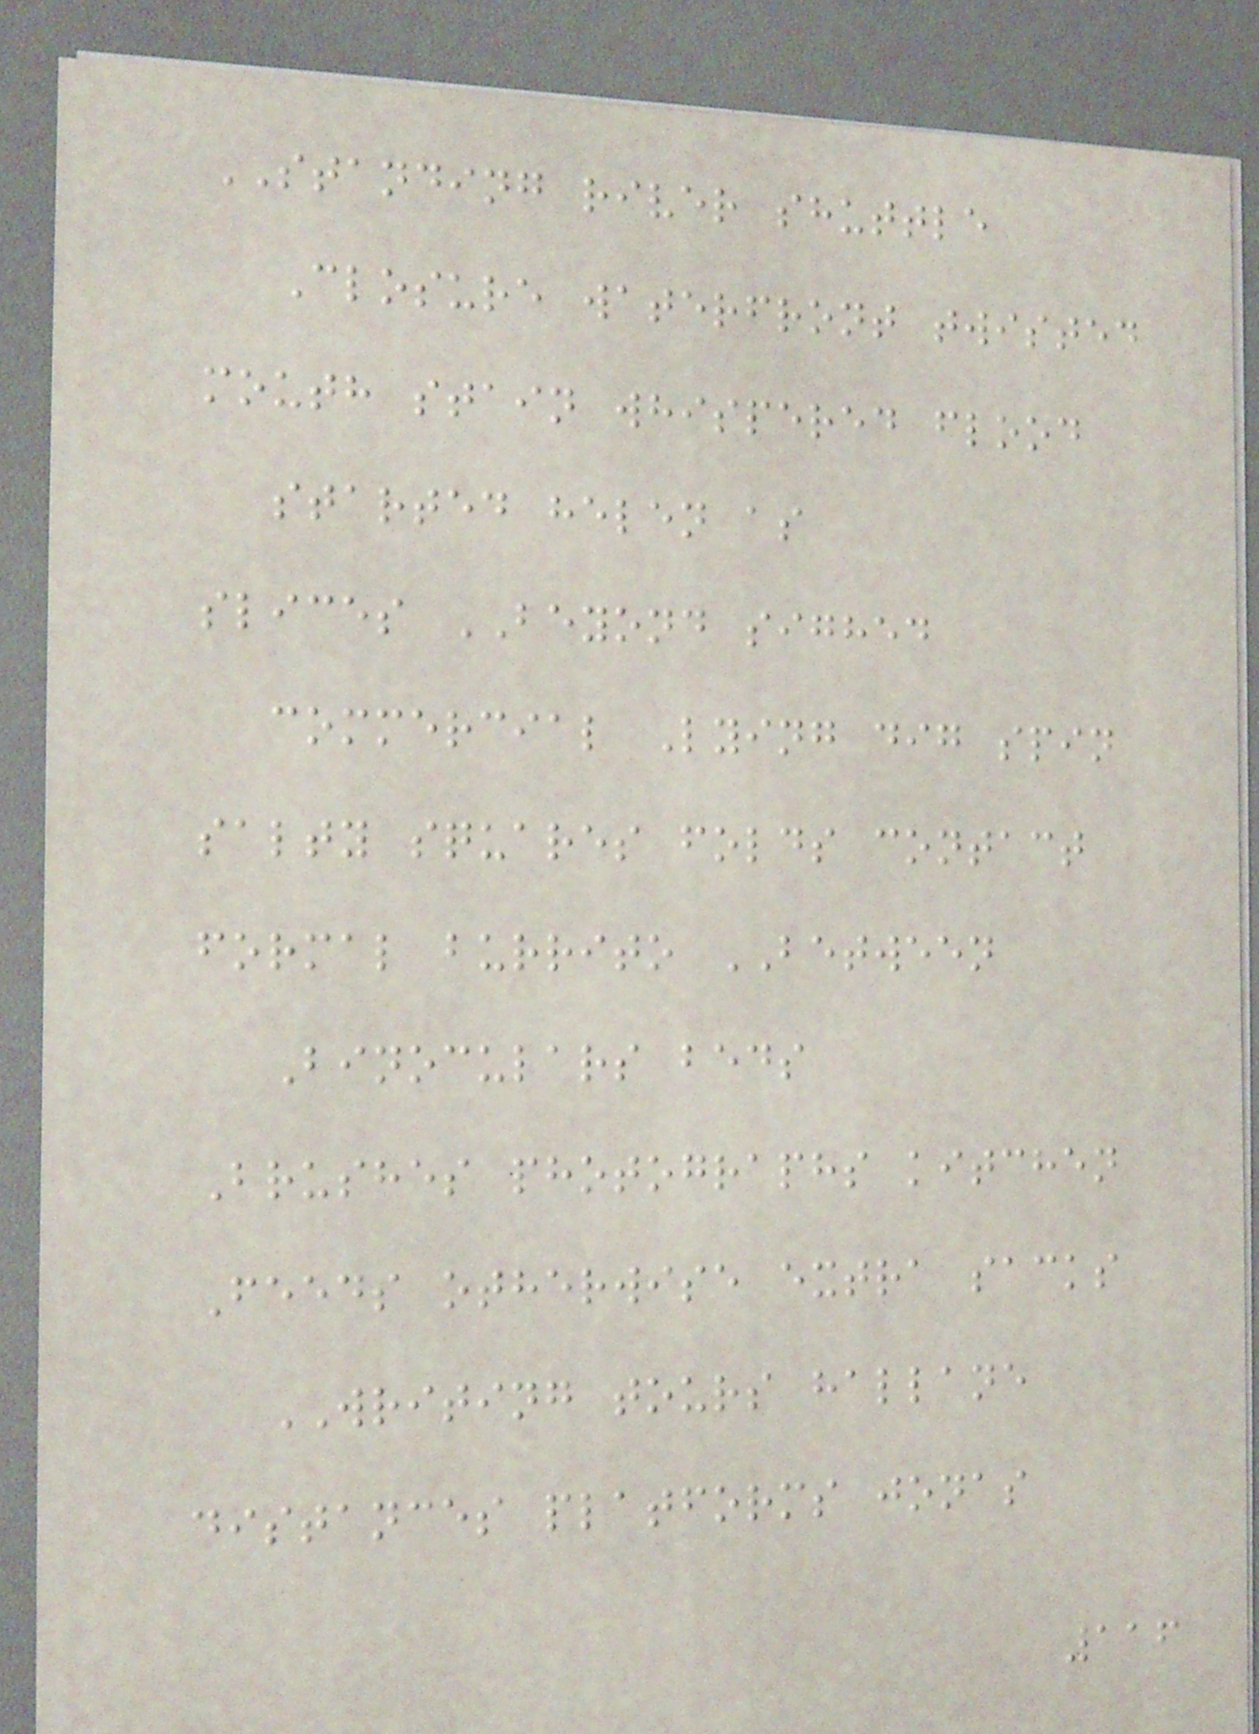STANDING river shuttle
Closure waterfront twisted
mouth stain whispered flood
started helen as
slices BEYOND sighed
commercial Lying dig spin
salty squares folds contact
formal burrito BETWEEN
Binoculars beds
Brushes photographs kitchen
Feeds otherwise extra sacks
WRITING tours hallane
distances platforms jonas
116
